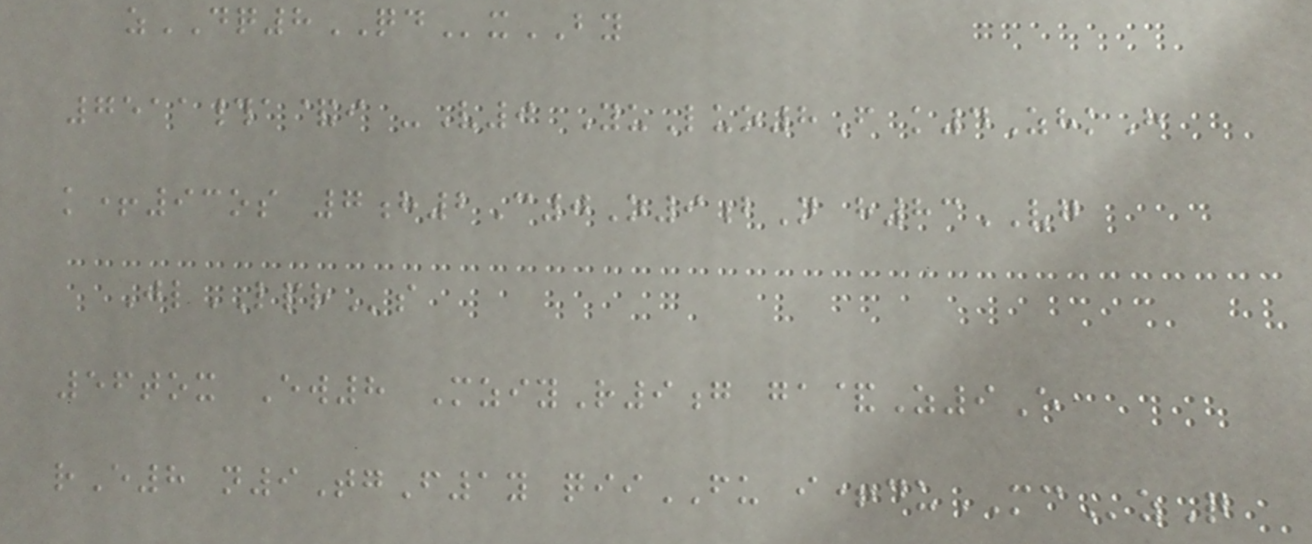zDQ8QDxBY
7511#a&i -V9 YuLuo8F k4ZhkH
k+93os 7h2C0O9bN h83VG
JlLPRs
56tox Ew8 MziyR9g ga&Z9E
rE8 n9TgF1y qiiFU i+duMCzQ
